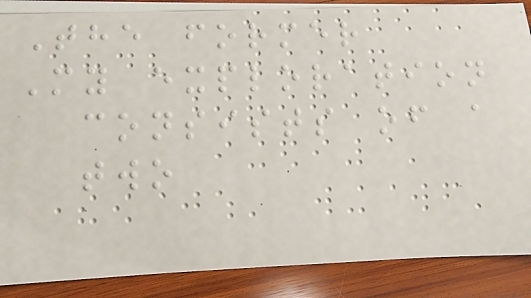The former
My exploration
consists of a
two
